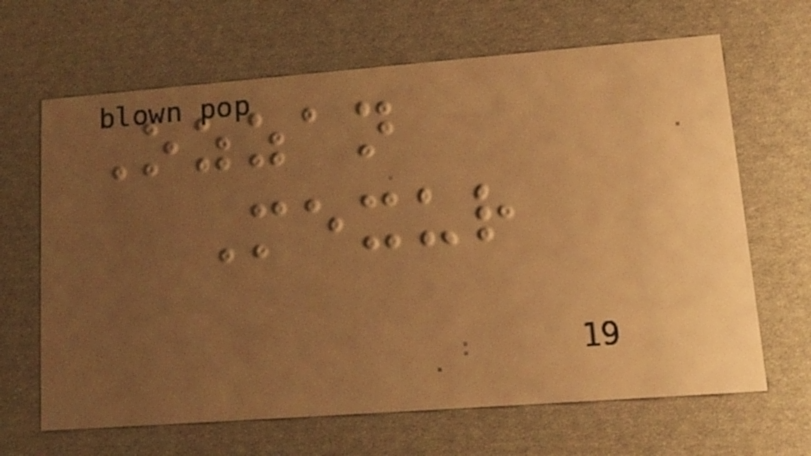Ozzan
Mexur
